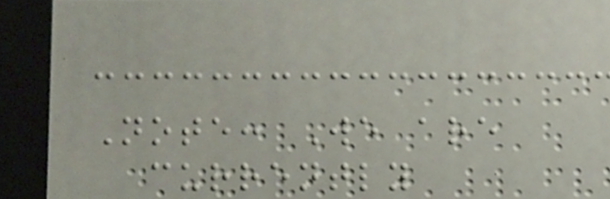Note: We are
currently
